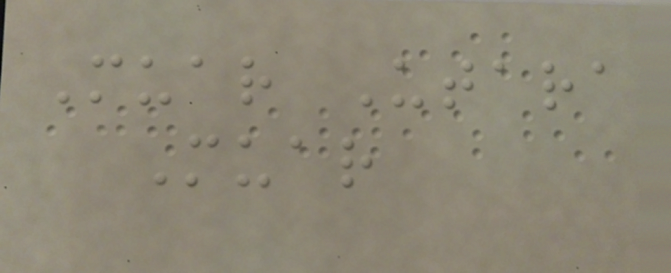Muar Utara
Muar
